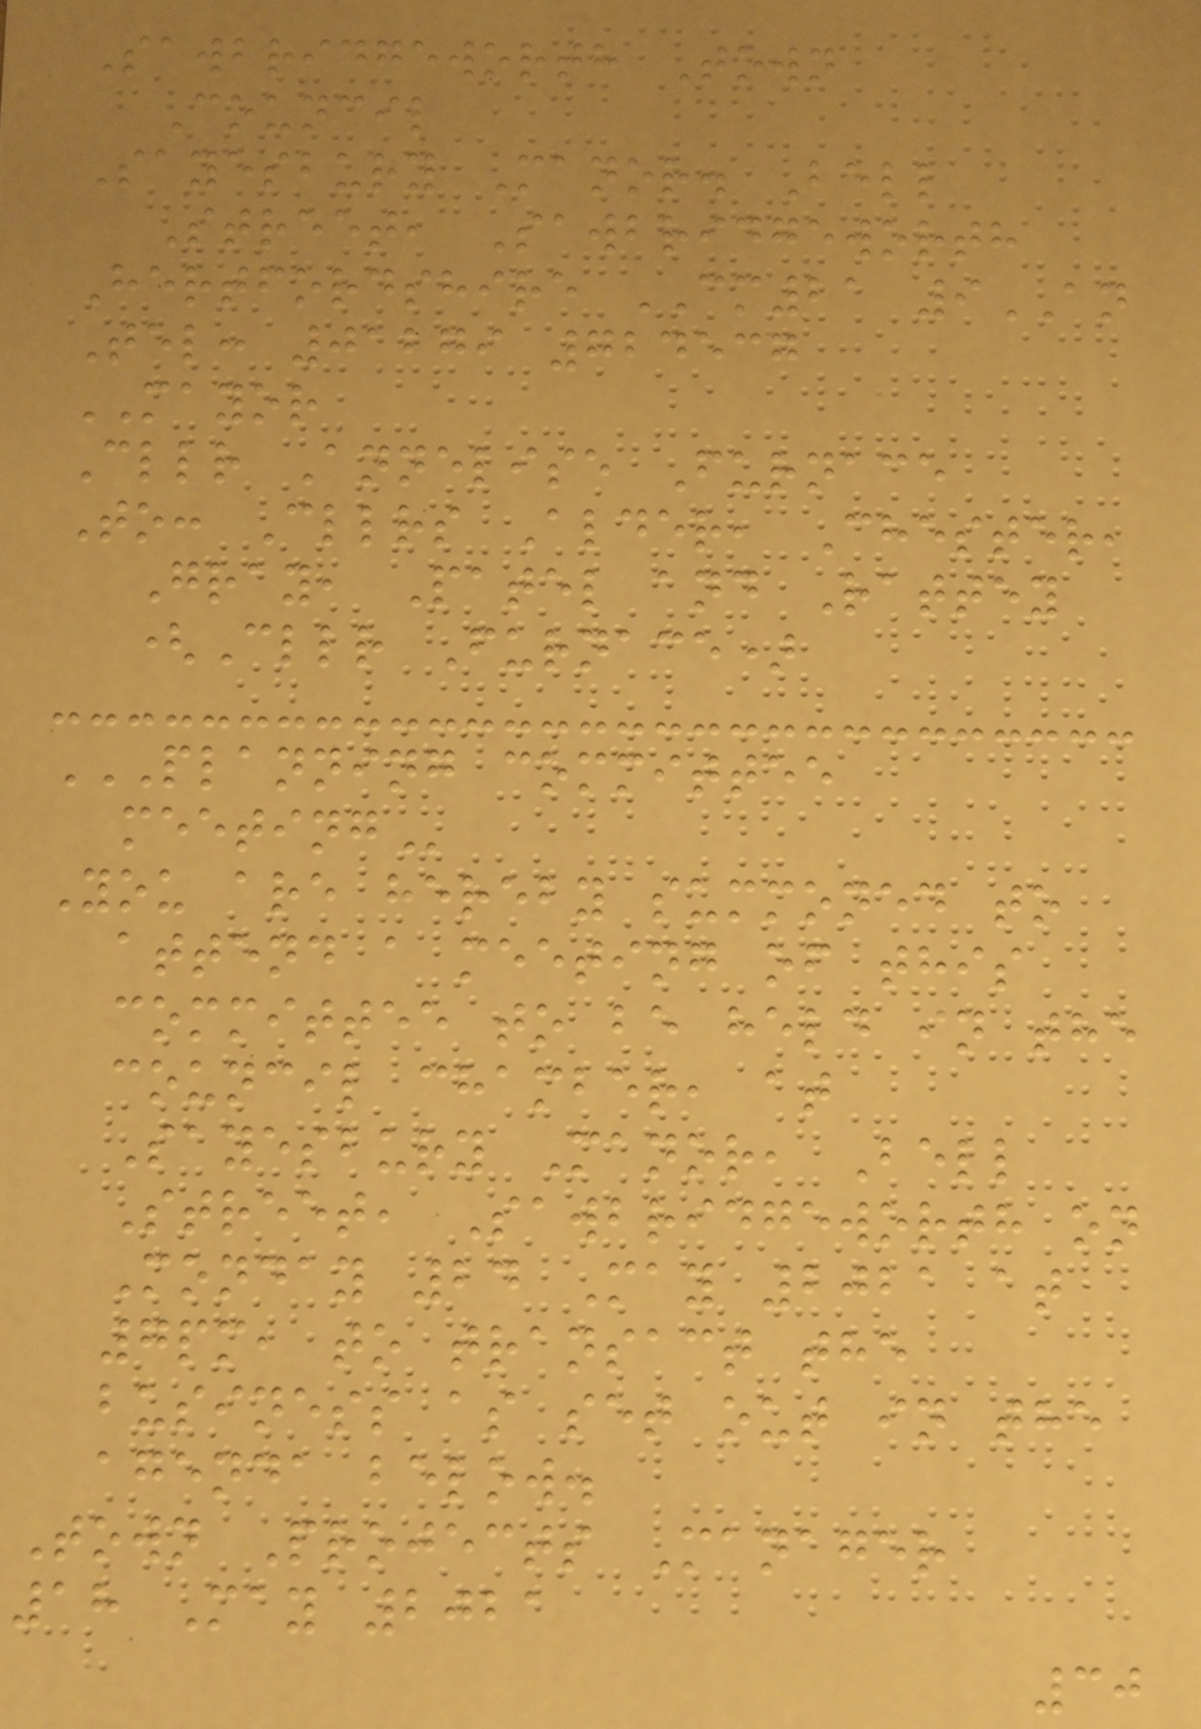Sawbridgeworth Town
Council
Sayesbury Manor. Bell
Street, Sawbridgeworth
Hertfordshire CM21 9AN
Tel: 01279 724537
MAYOR
Cllr Annelise Furnace
To: Cllrs Alder, Chester,
Gray, Patel and Rattey
(Cllr Furnace)
PLANNING COMMITTEE
MEETING
You are hereby summoned to
attend a meeting of this
committee to be held in the
council chamber, at
Sayesbury Manor, Bell
Street, Sawbridgeworth on
Monday 24 May 2021 at
7pm, to transact the
business as set out in the
agenda below.
Town Projects Manager
18 May 2021
30
